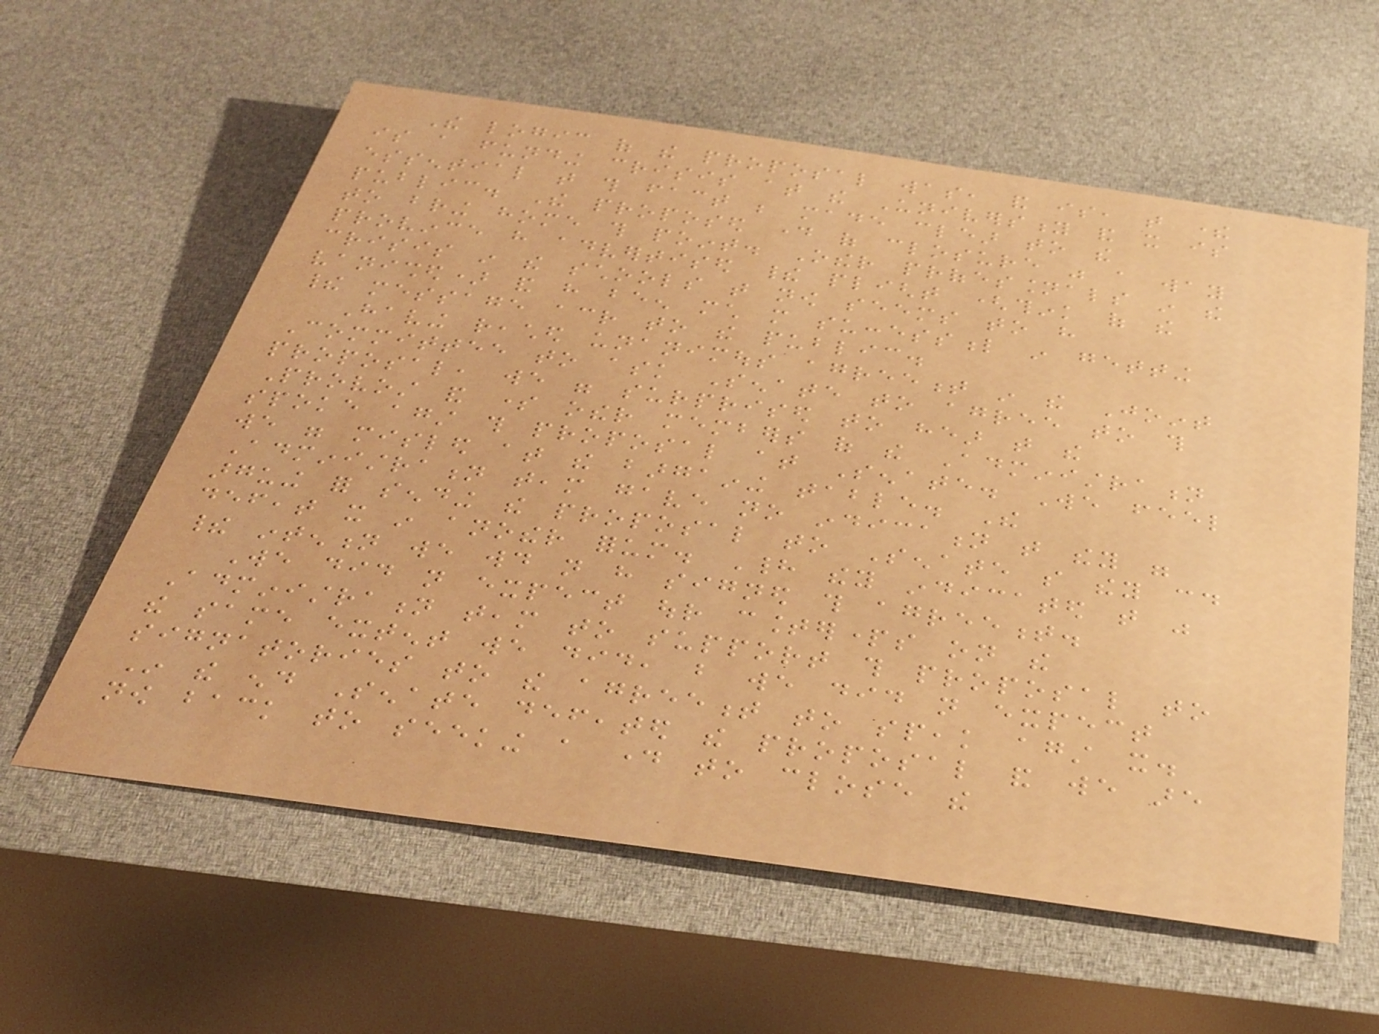The logic of the proposal was, and is, that there
is a funding crisis at the University and it is
essential that this fact be made clear to the
public. The proposed day of closure was a way
to bring home this point. Other professionals in the
province have advertised their plight (think of the
crisis in the schools that now seems to have
vanished) and have been much more successful in getting
their message across to the public.
Having reached unanimous agreement in the Joint
Committee to ask Senate to agree to this
proposal, we were surprised to hear that the
Provost and some other members of the Administration
spoke against this proposal at Senate. We feel
we were misled at the bargaining table. The
Administration team gave no indication that they were
arguing for sending the proposal to Senate so they could
defeat it in another forum. Had they indicated that was
their intention we would not have signed this agreement.
We did not expect our counterparts on the
Administration team to support this proposal to
the same extent we did, but we did not expect
signatories to the agreement to speak against it.
In the end Senate defeated the proposal and we are
now back to seeking a day to close the
